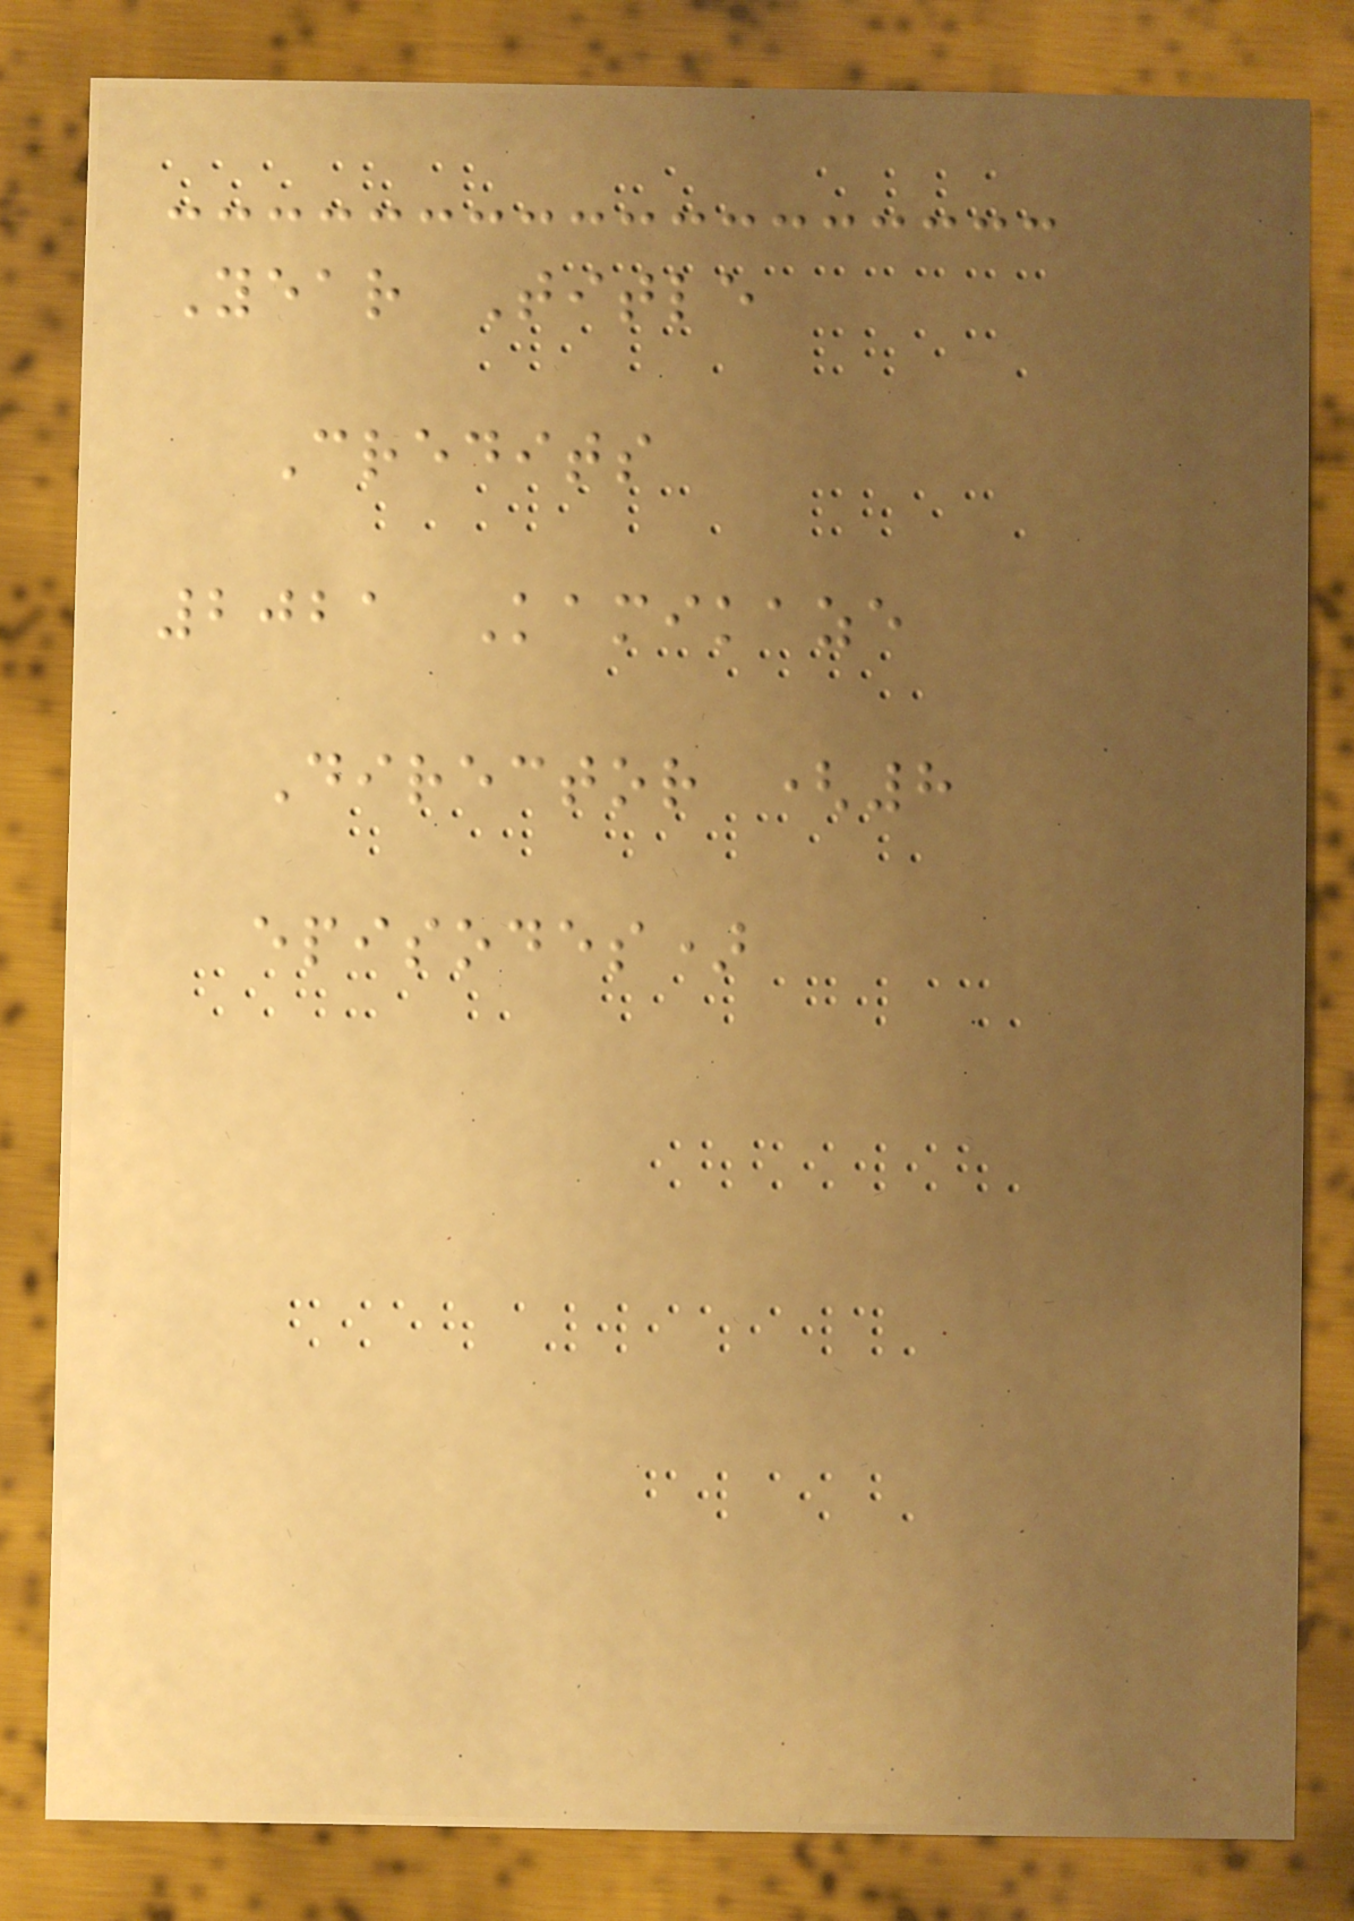Year Title
Credits
2021 Kamikaze
Director (8
episodes)
